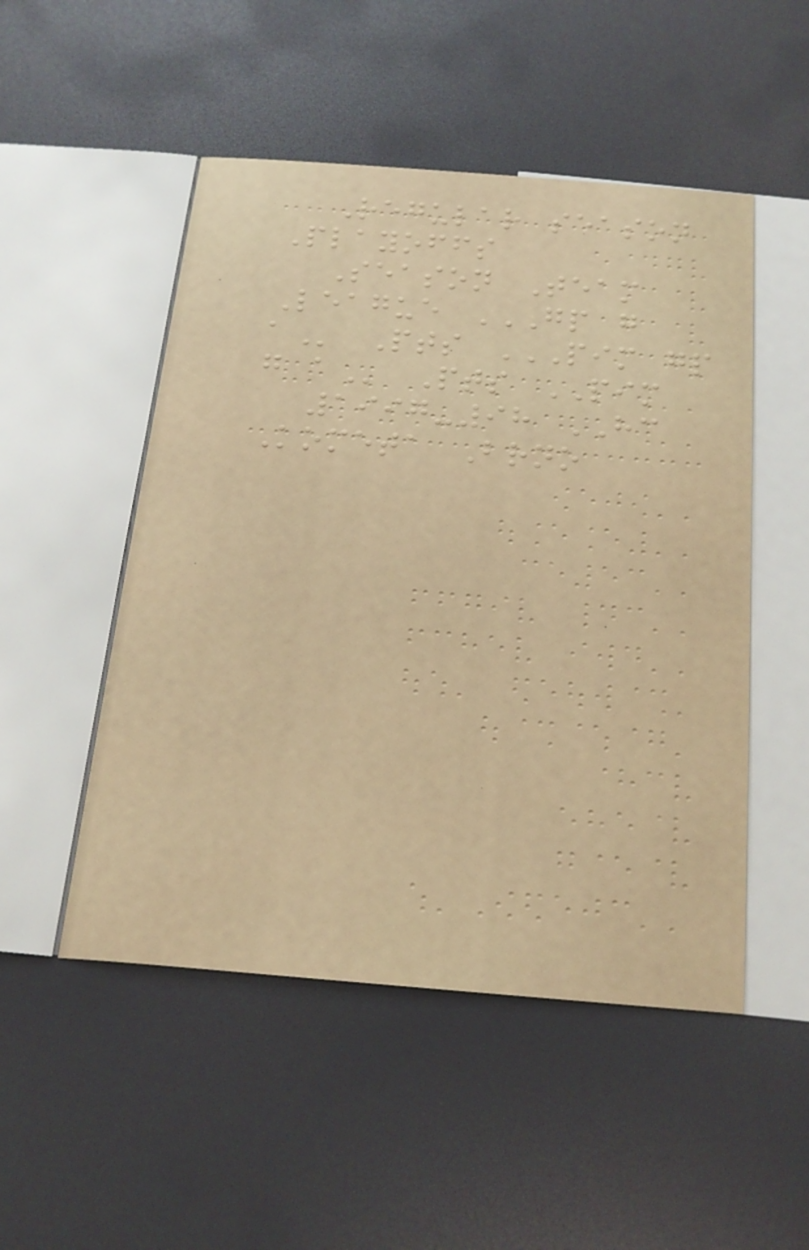Regular season
Playoffs
Season Team
League GP G
A Pts PIM GP
G A Pts PIM
1997-98 HC
Kometa Brno
